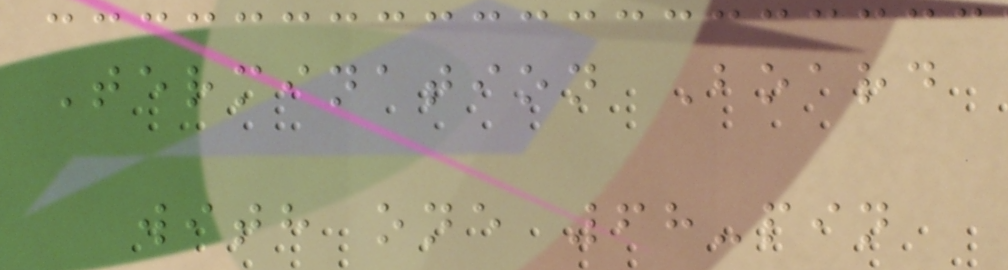Termination Board
with one 68-pin
